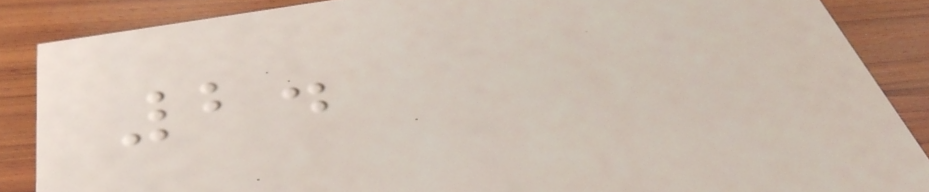2.
